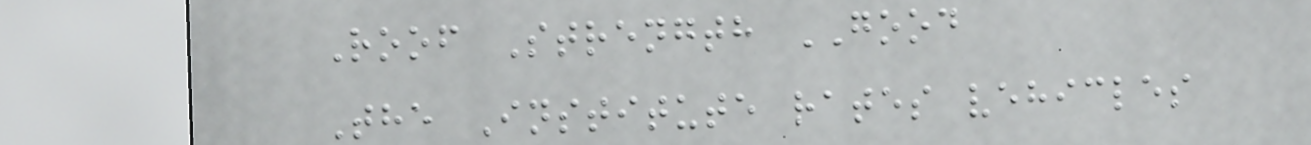Roof Strength GOOD
The Institute rates vehicles
